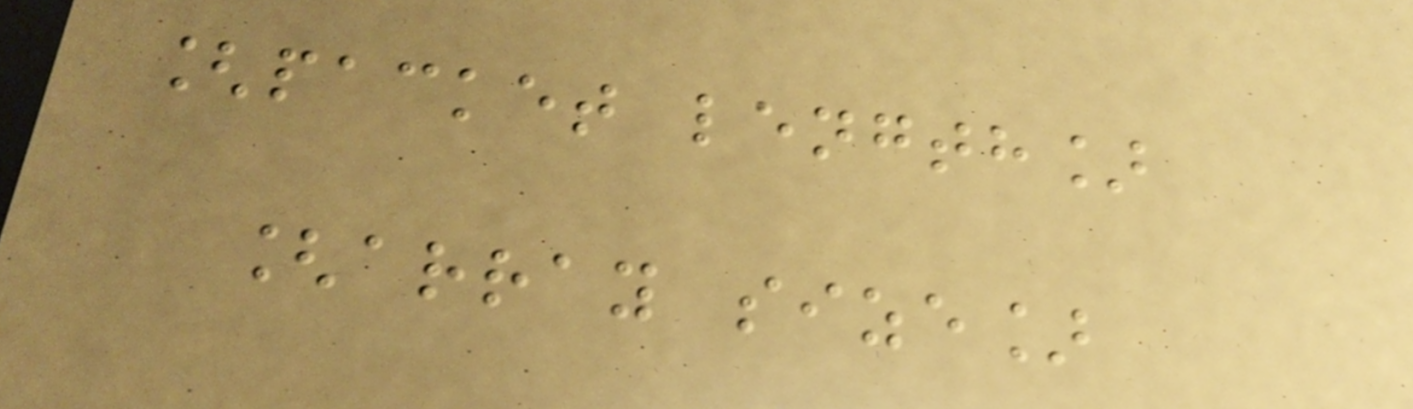[packet length]
[array size]
